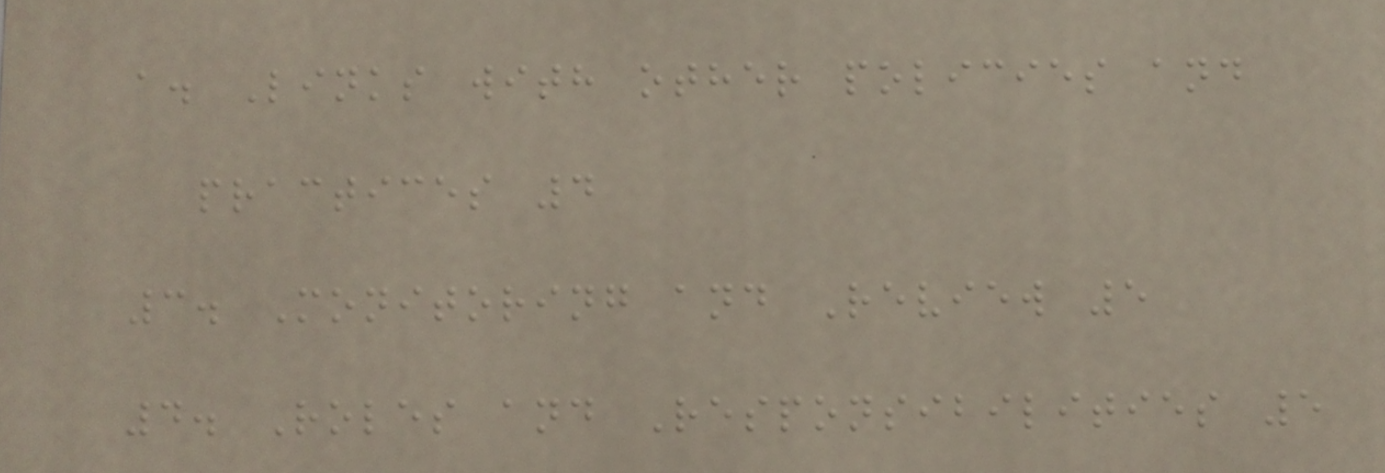a. Links with other policies and
practices 4
3. Monitoring and Review 5
4. Roles and Responsibilities 5
